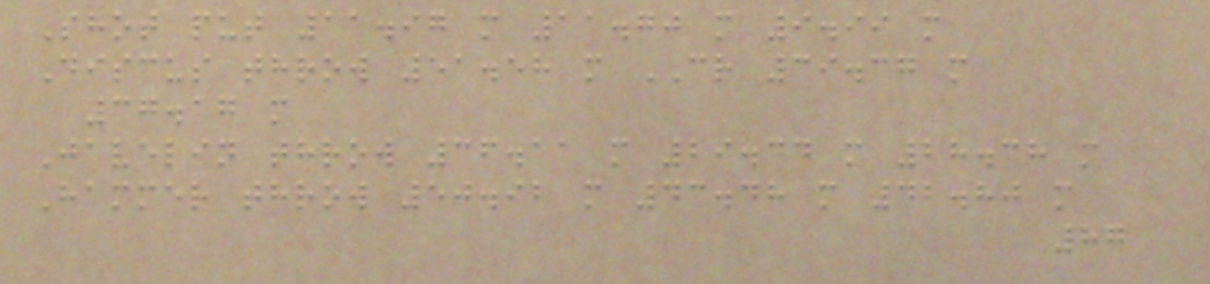Shot put 11.97 m 11.70 m 9.99 m
Discus throw 51.58 m CR 39.37 m
37.17 m
Javelin throw 36.11 m 29.44 m 28.38 m
Hammer throw 50.92 m 43.48 m 42.80 m
87
